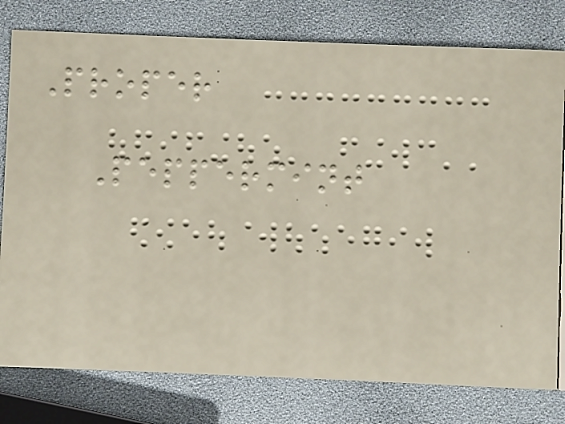Proper
Peppermint
